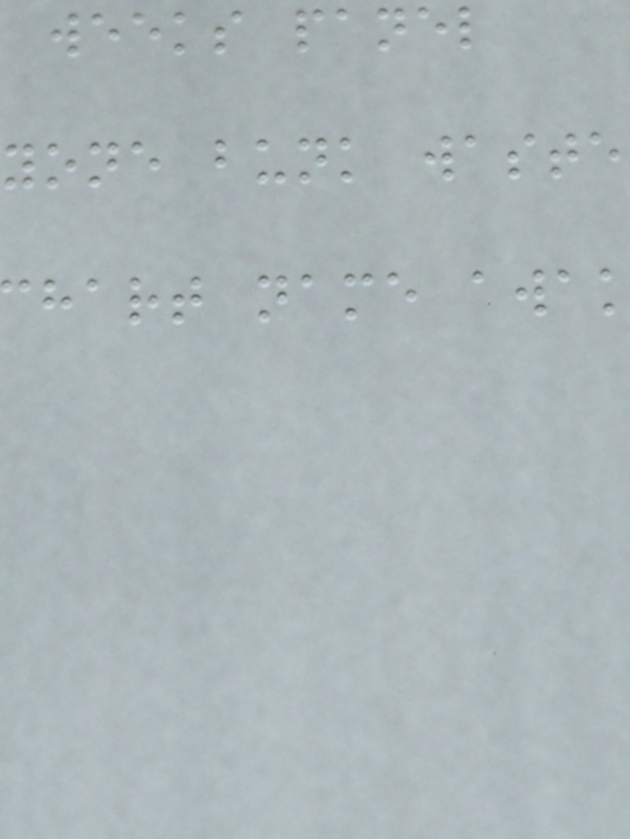weeks panel
yone bunk waste
hart name awa
